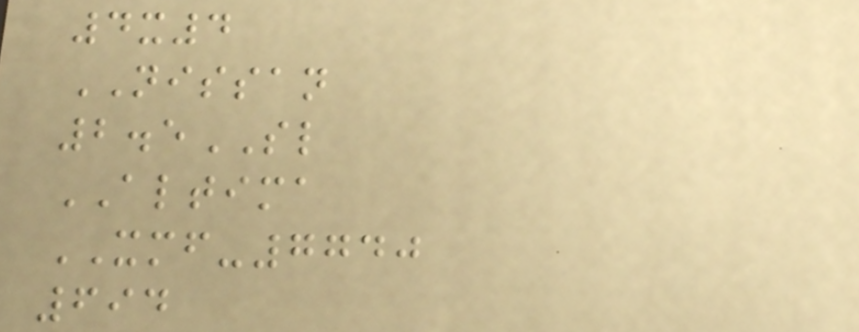4x4
NISSAN
2.5SL
ALTIMA
XMF-7740
694
